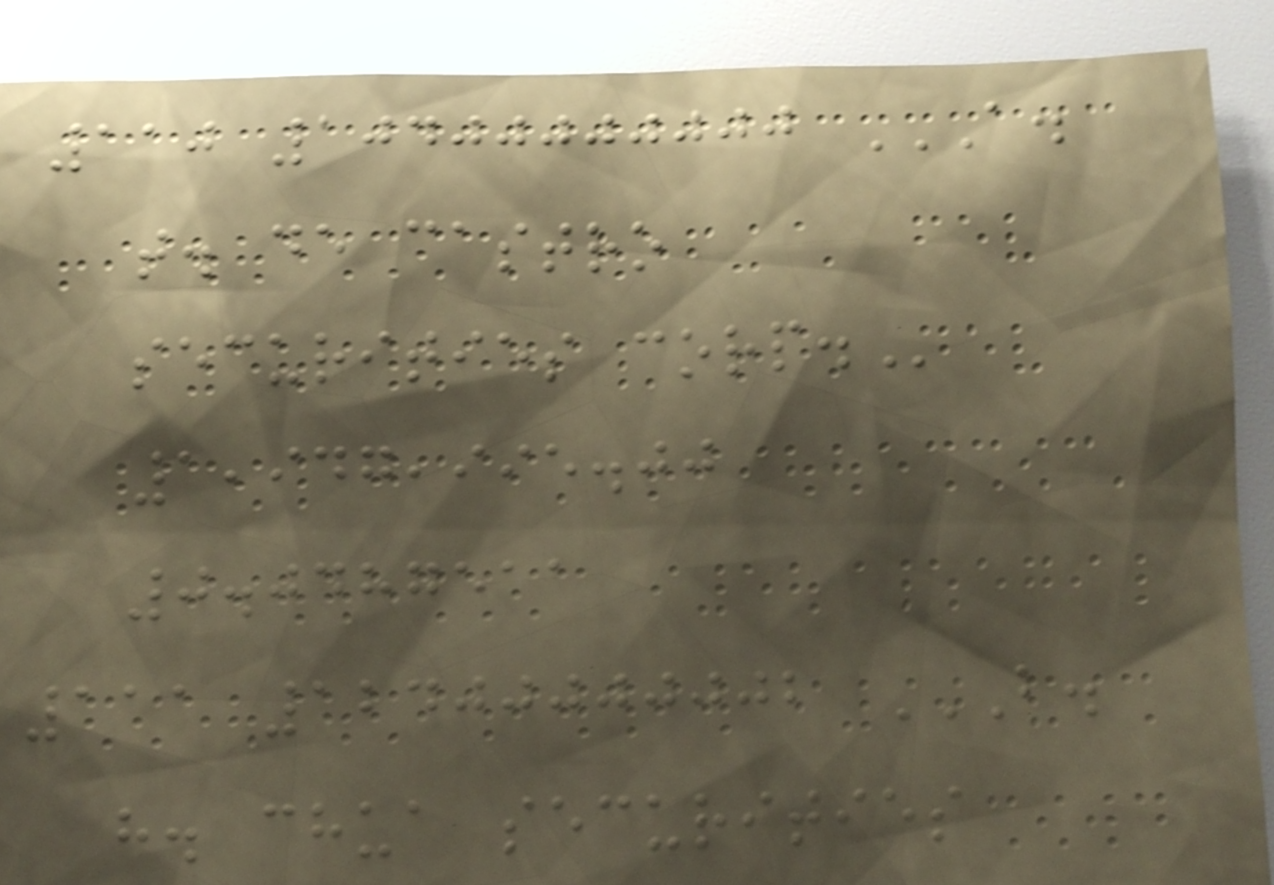110 10400000000 A.
T. DE CASTRO
SECURITIES CORP.
1,947,995.00
0.0487511
111 12400000002 B.
H. CHUA SECURITIES
